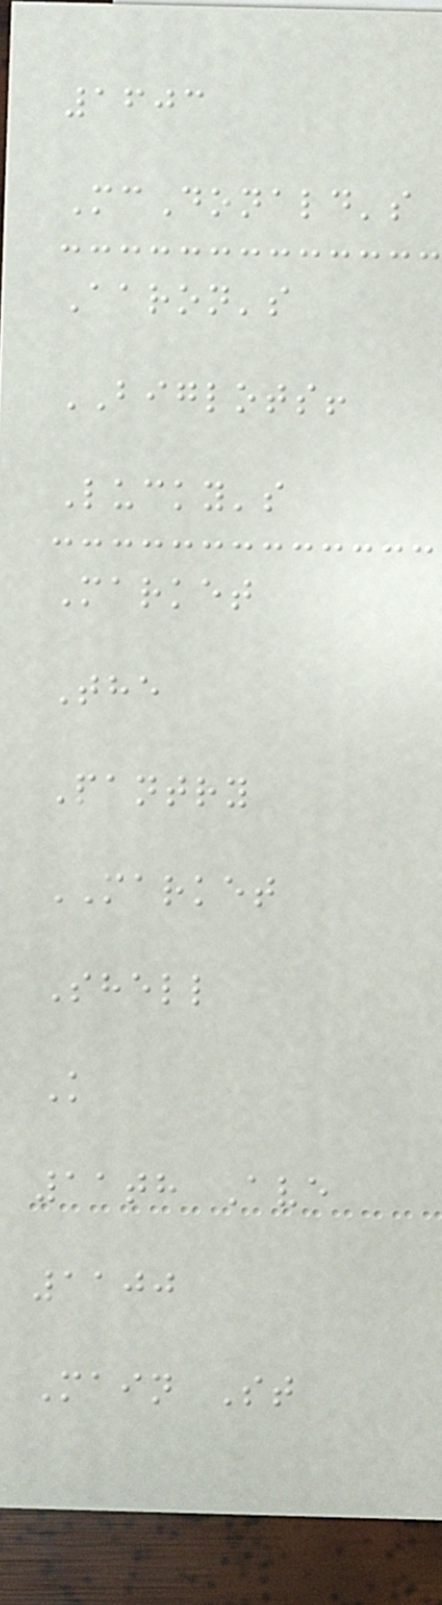1603
McDonald's
Aaron's
BIGLOTS!
Lucky's
Market
The
Pantry
MARKET
Shell
K
11th Ave
1100
Main St
